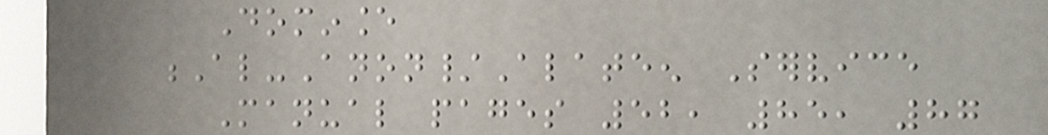Dominance
Al-Anon/Alateen Service
Manual pages 52, 85, 87
